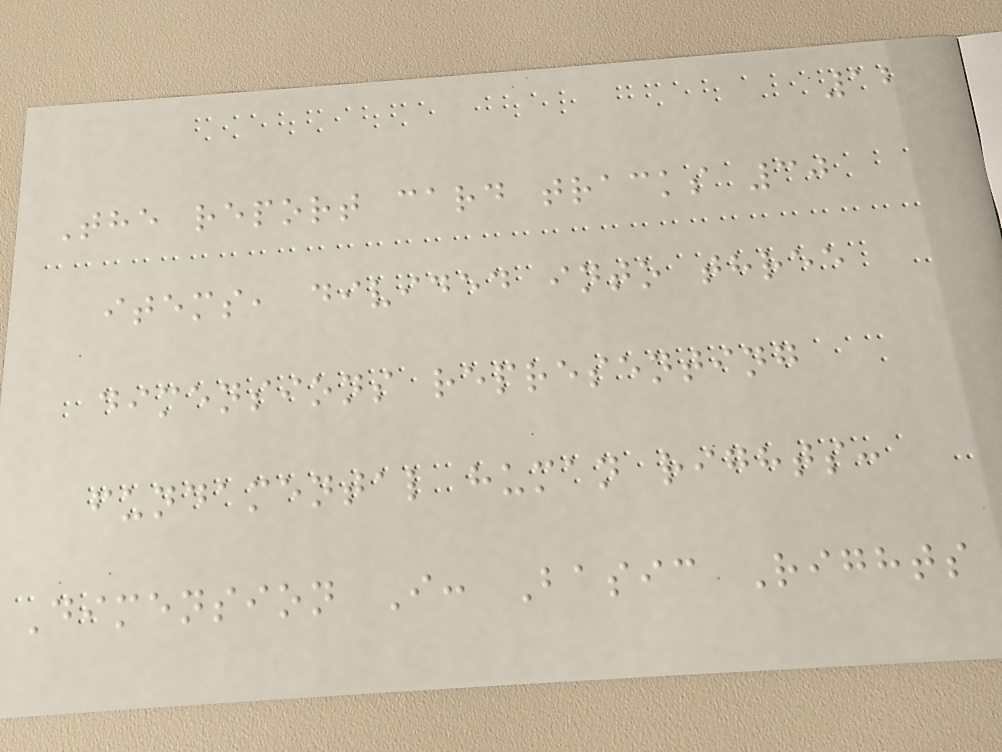12
The report card tracks 30
items, divided into three
dimensions representing
fundamental human rights:
Dimension I: Basic Rights
